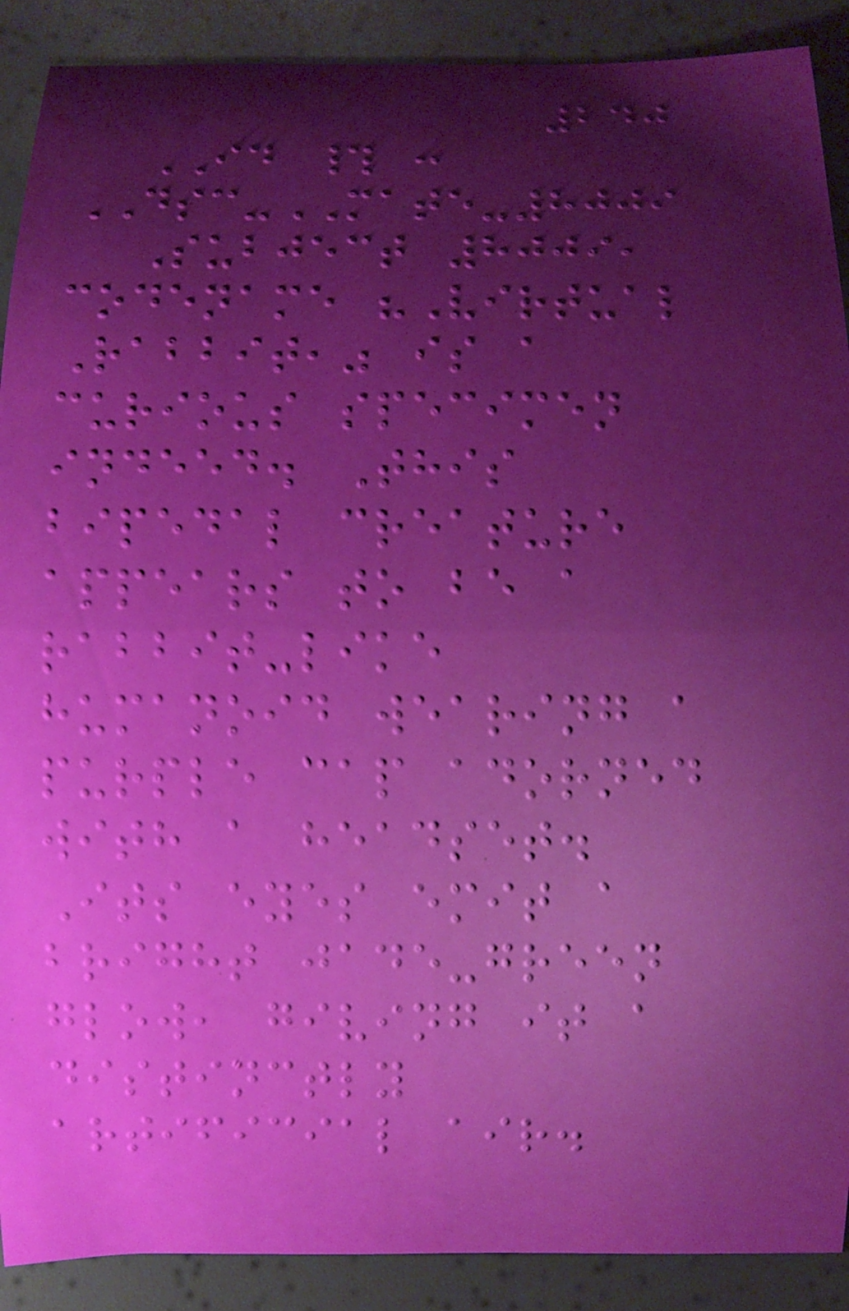240
ID # :
DSC-MATE-8009
Subject 8009,
codename "Virtual
Rabbit," is a
curious specimen
indeed. This
bipedal creature
appears to be a
rabbit-like
humanoid wearing a
purple cap adorned
with a headset.
Its eyes emit a
bright jade-green
glow, giving it a
distinctly
artificial air.
